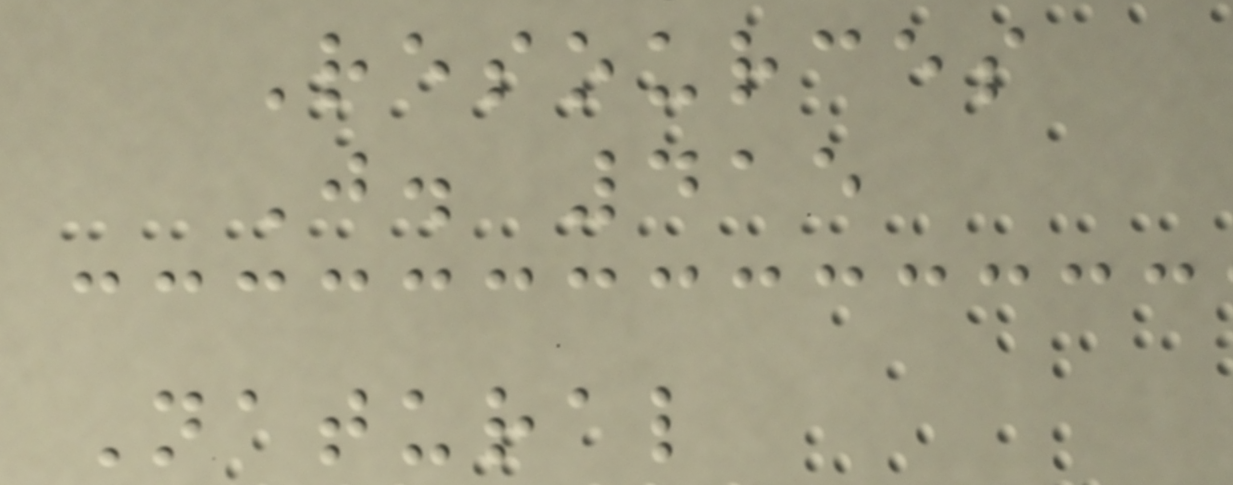Resources
J. 415
Natural
